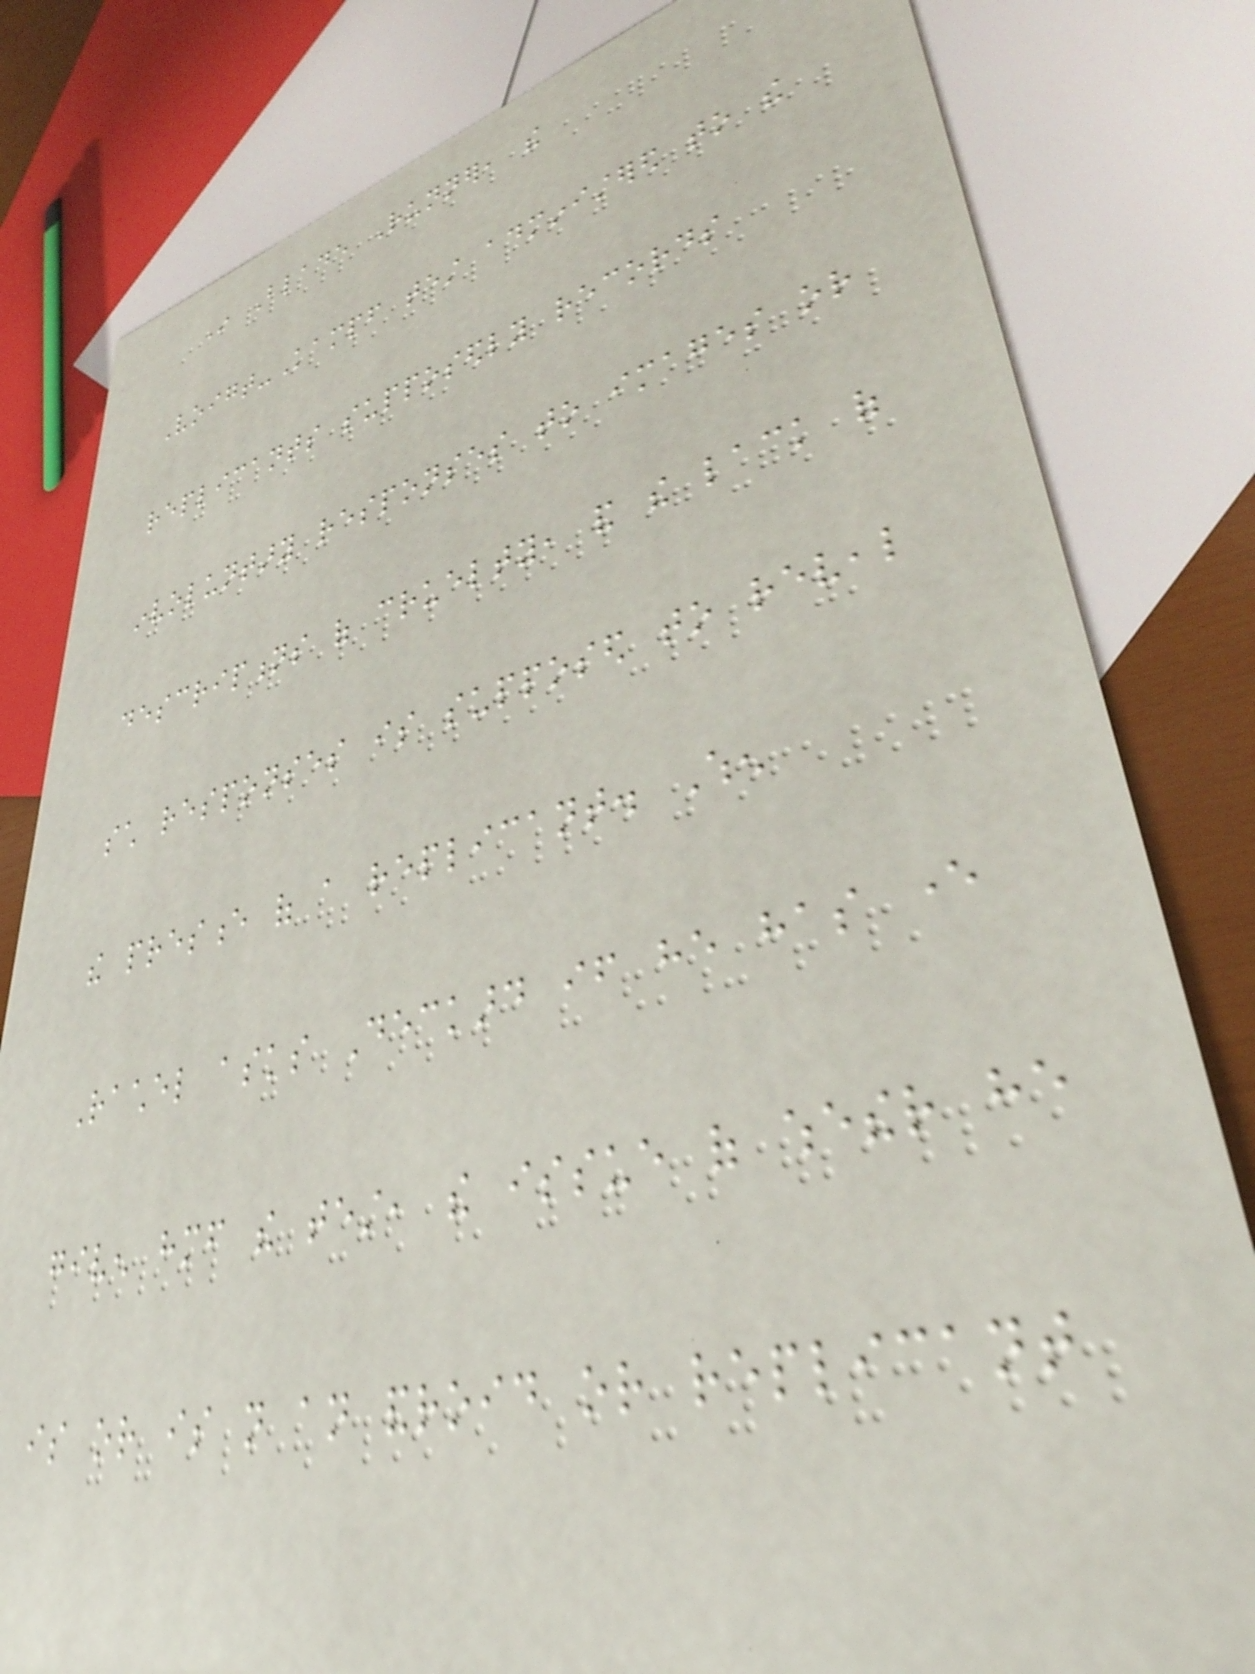In Blade Runner, the
Voigt-Kampf test administered to the
replicants supposedly records
involuntary responses to images or
descriptions of cruelty, and the lack of
such responses is supposed to reveal
the presence of a replicant. When
Rachel asks Deckard if he has ever
given himself the test, the issue of whether he
is or is not an android or replicant
